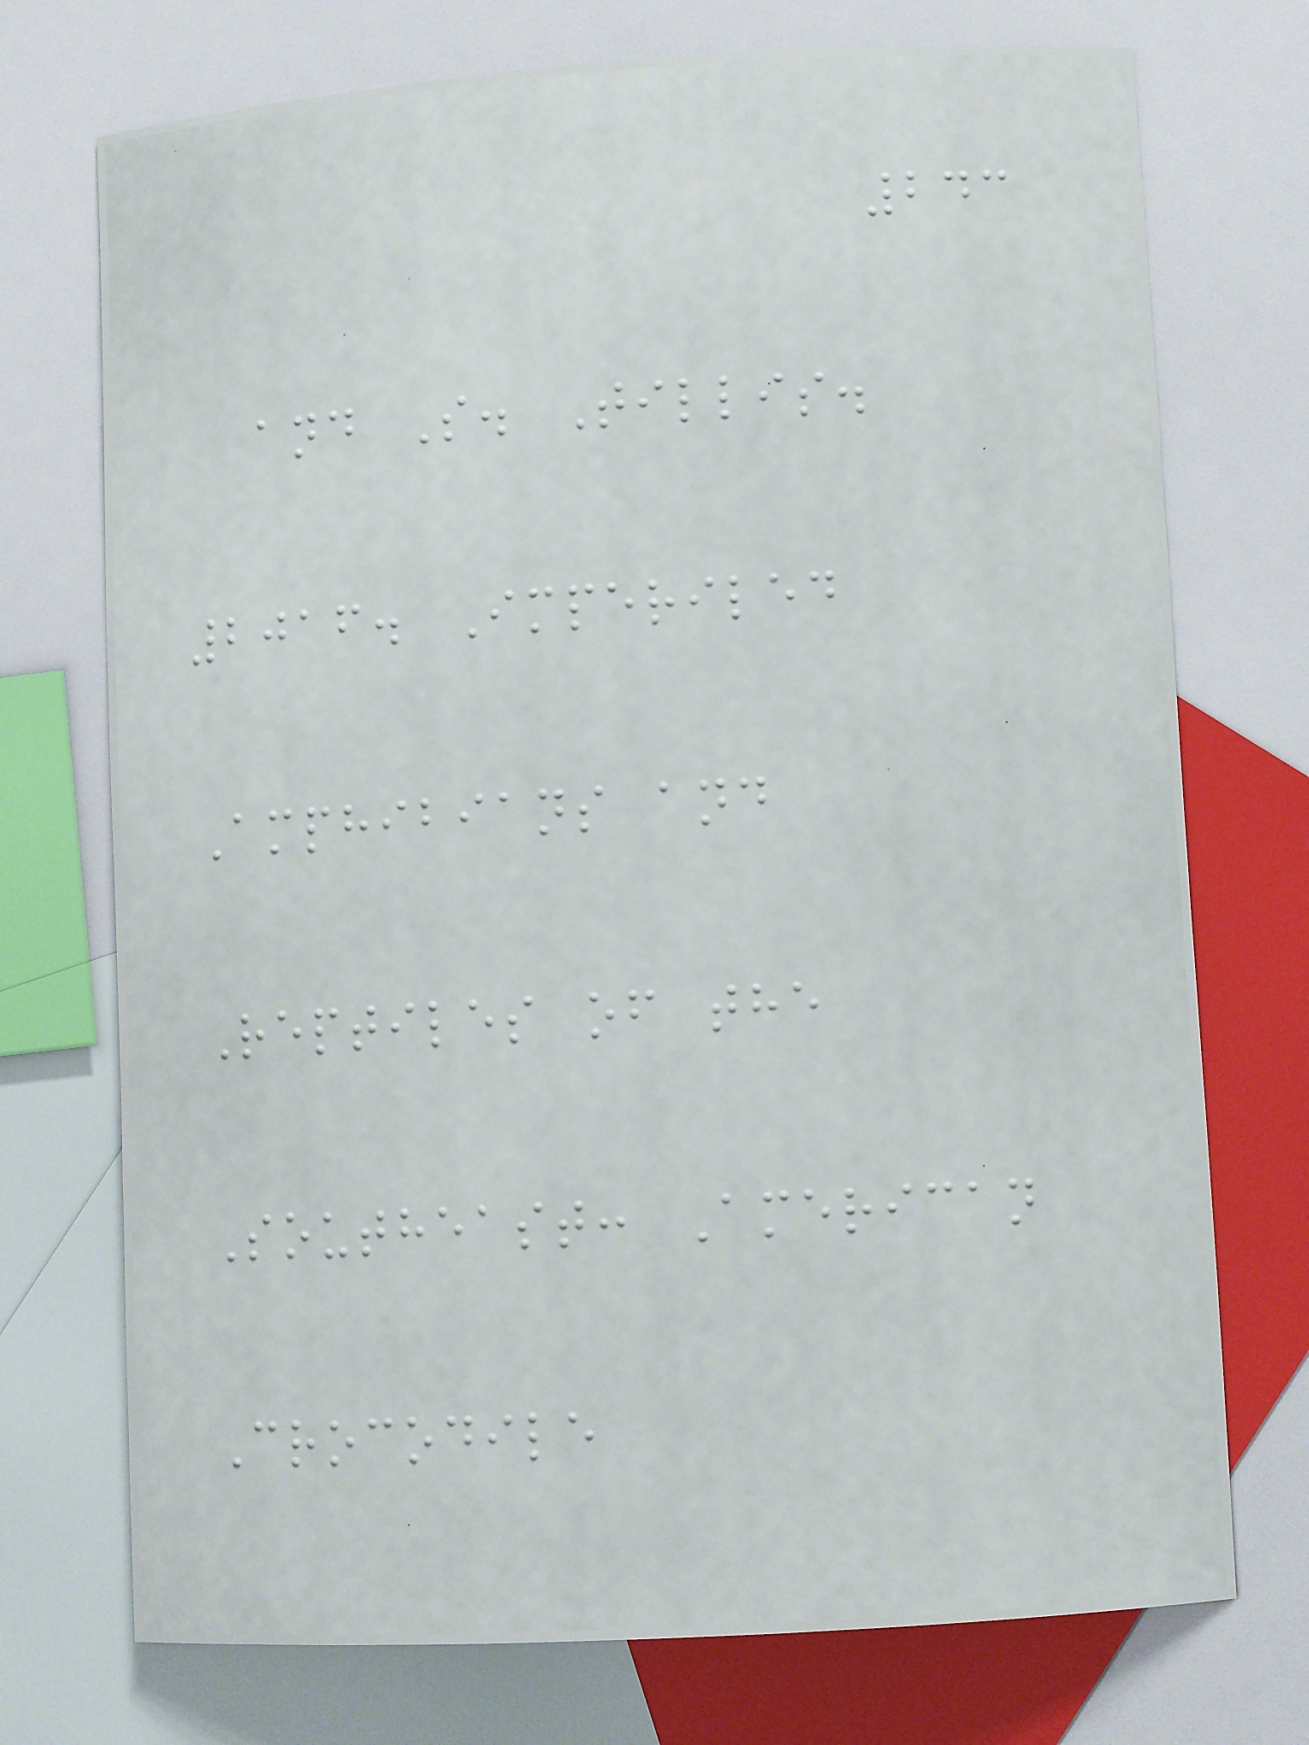243
and S. Tillis.
2016. Imperiled
Amphibians and
Reptiles of the
Southeast: American
Crocodile
